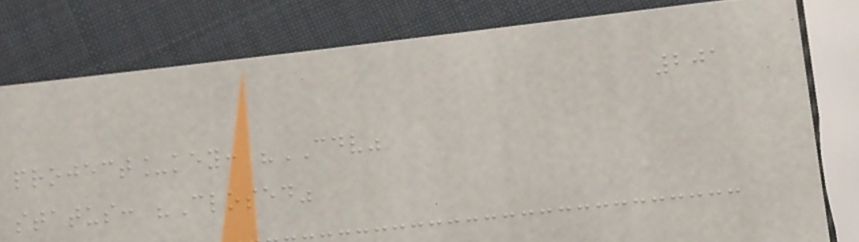201
project_key: "CDV"
status: "Closed"
